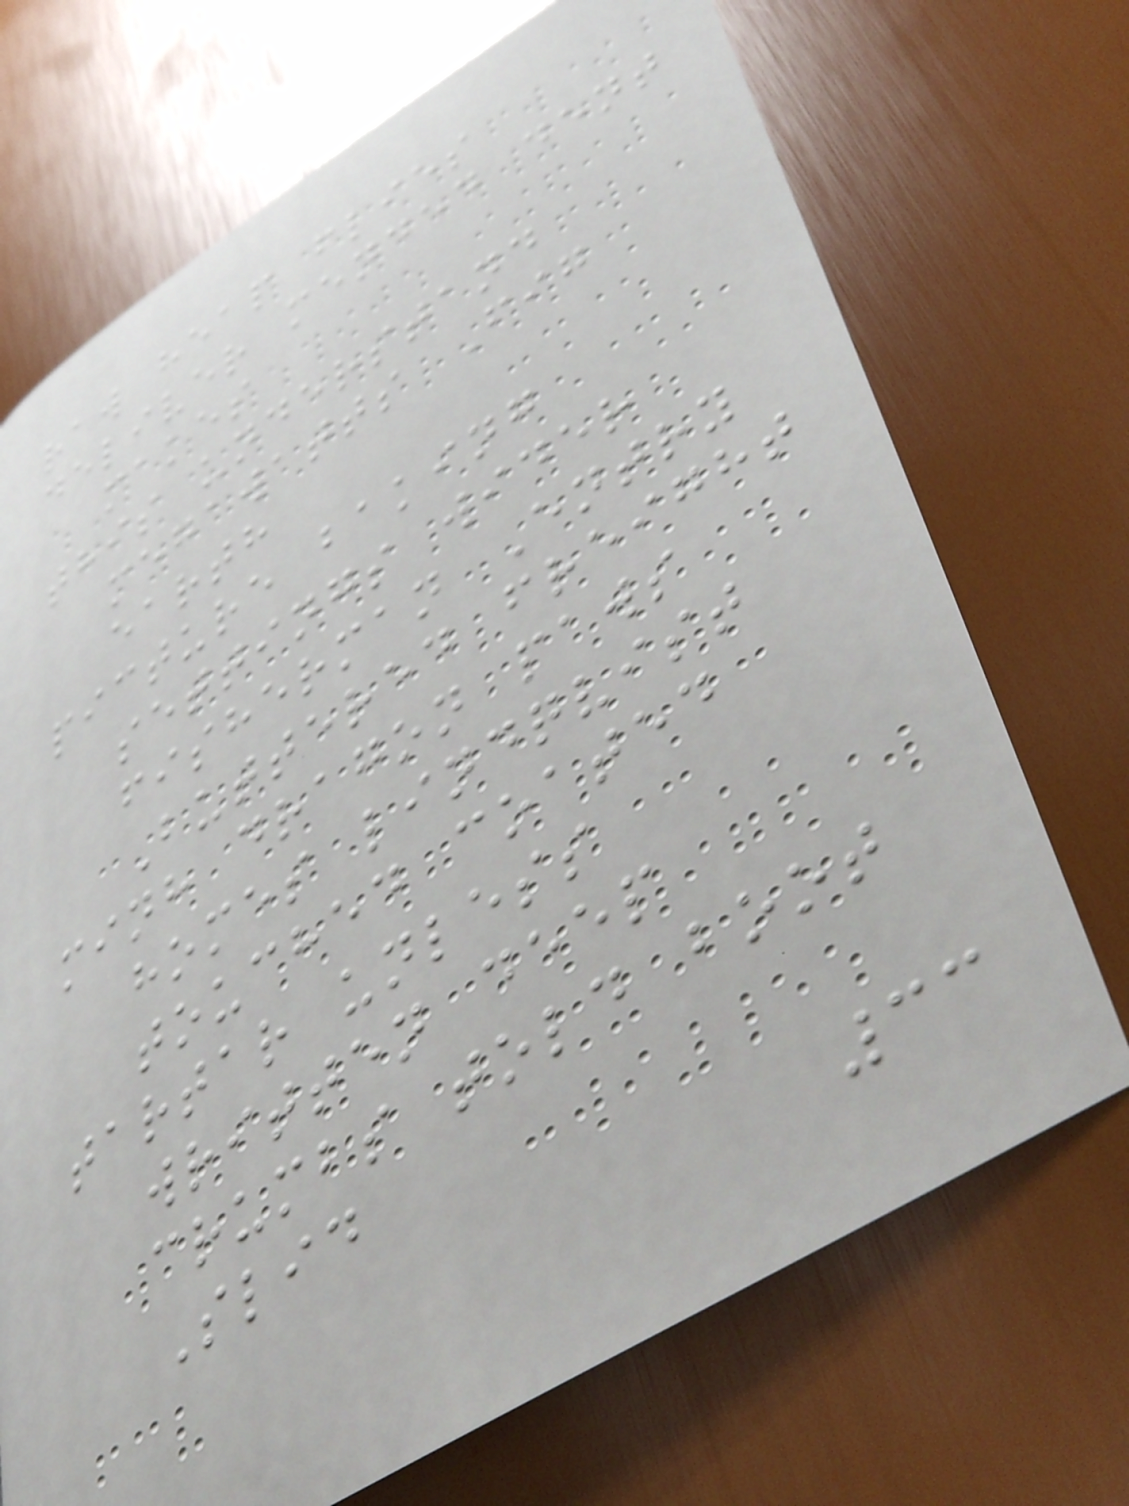raw heap flies
deliver mended dent
makes
this understand
megawatts Fig
earth
picture baking
settings wider
fisherman Entry
Buttered freight
minh dragon paws
homes lindqvist
touched coated
tartar unless
written deep
crumbs told boot
Slid
33
